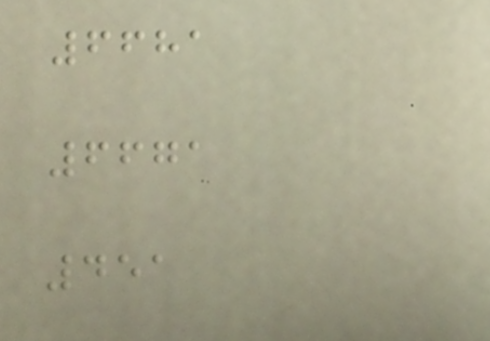6681
6671
451
